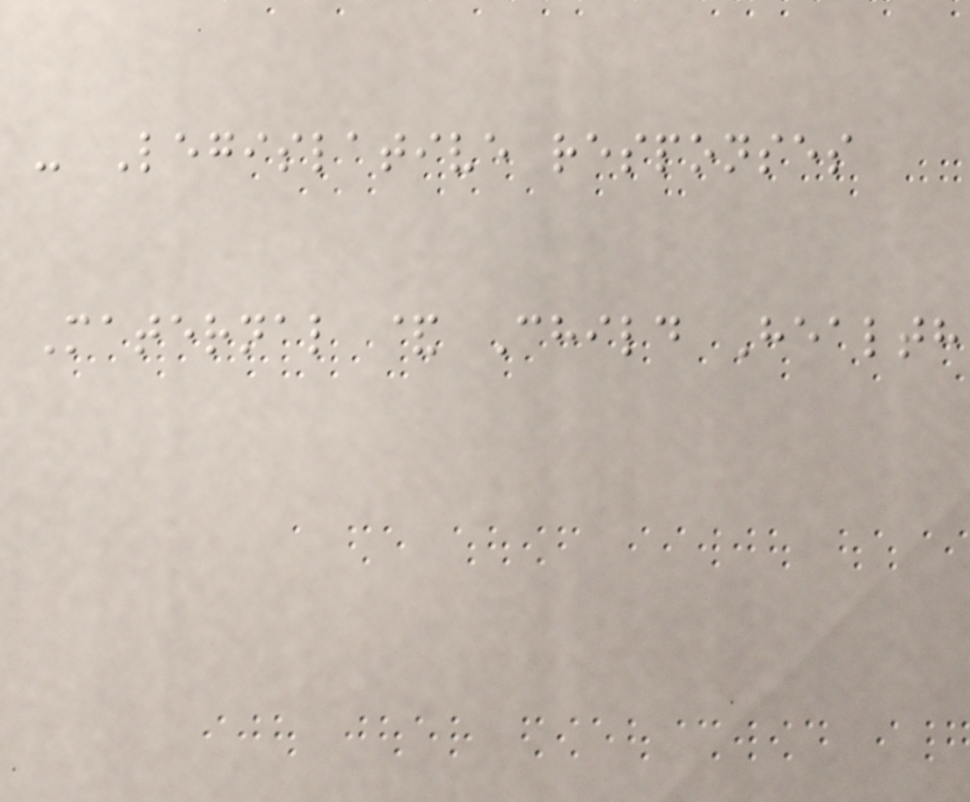- Legislative responses
Maternal & Child Health
